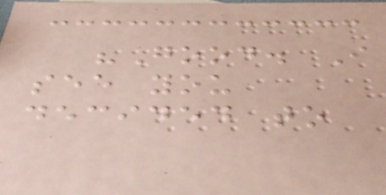"Good. I
see you
decided to
